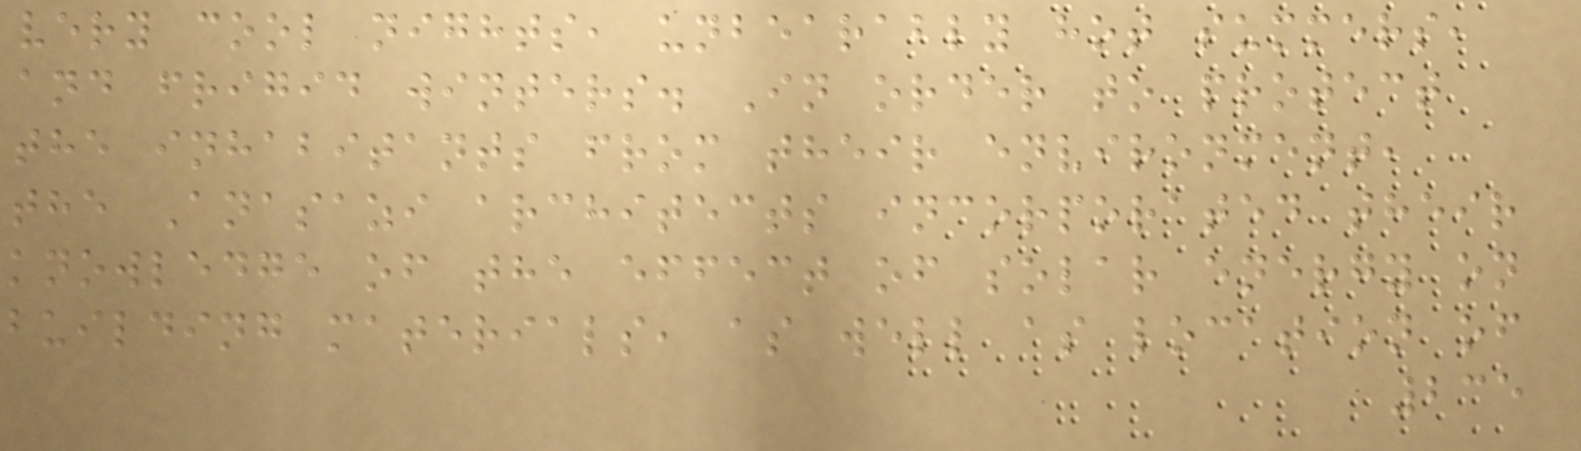very cool nights, unbearably hot summers,
and frigid winters. In order to protect
the inhabitants from their environment,
the Anasazi architects incorporated their
knowledge of the effect of solar energy on
building materials, as well as location of
235
